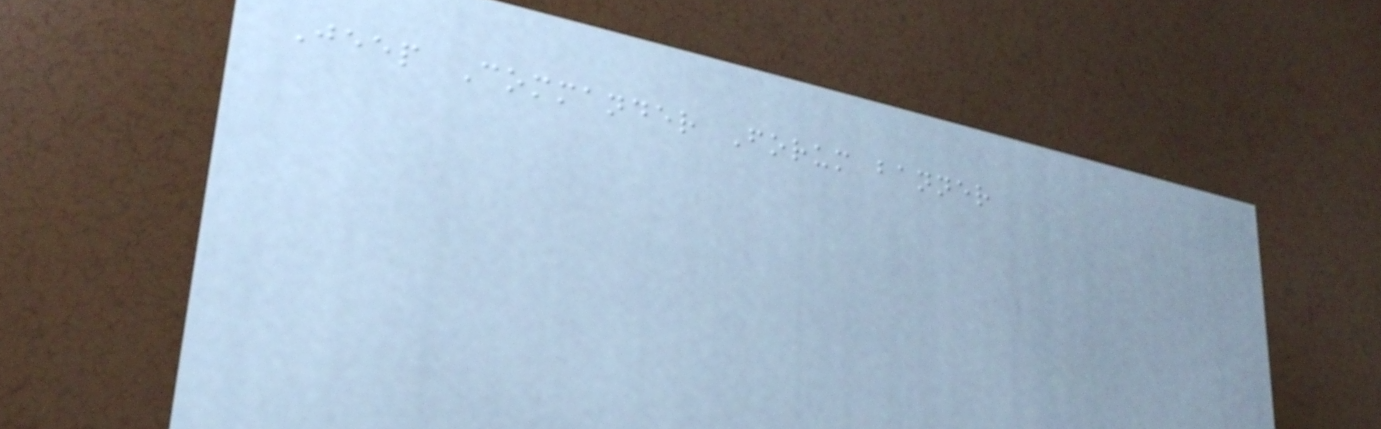Jeep Commander Forum banner
